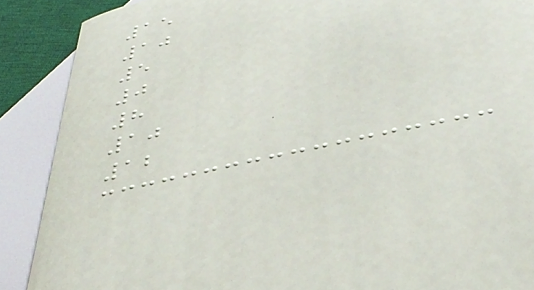15
10
5
0
8
10
12
